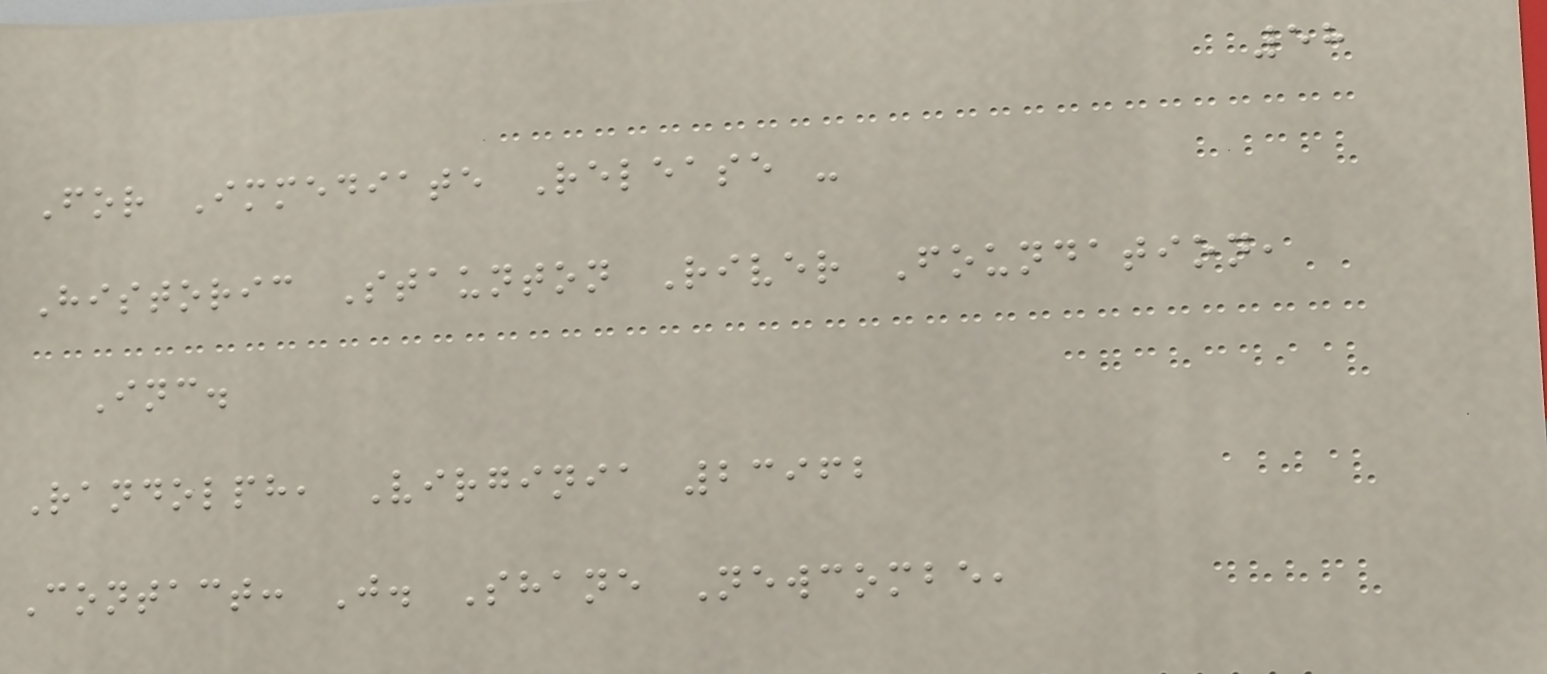58
For Immediate Release -
Historic Staunton River Foundation,
Inc.
Randolph, Virginia 23962
Contact: J. Shane Newcombe,
